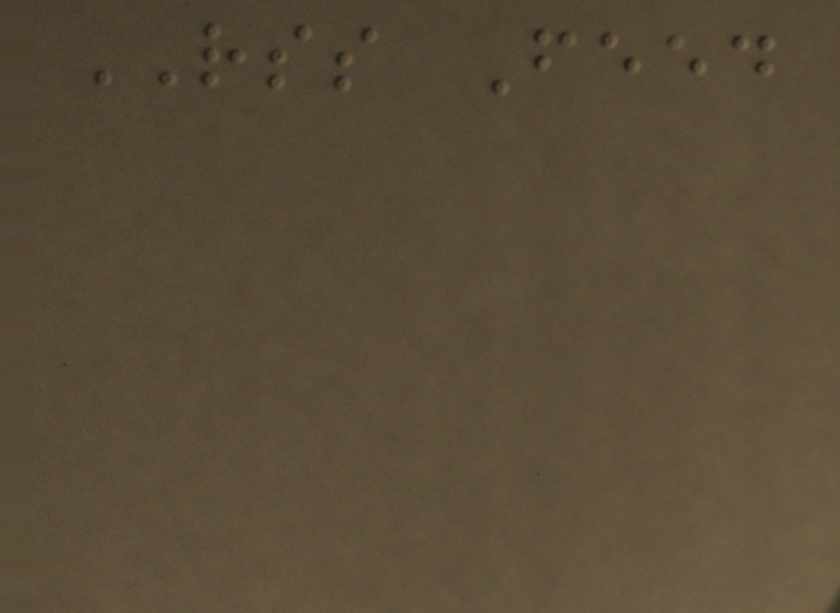RSS Feed
